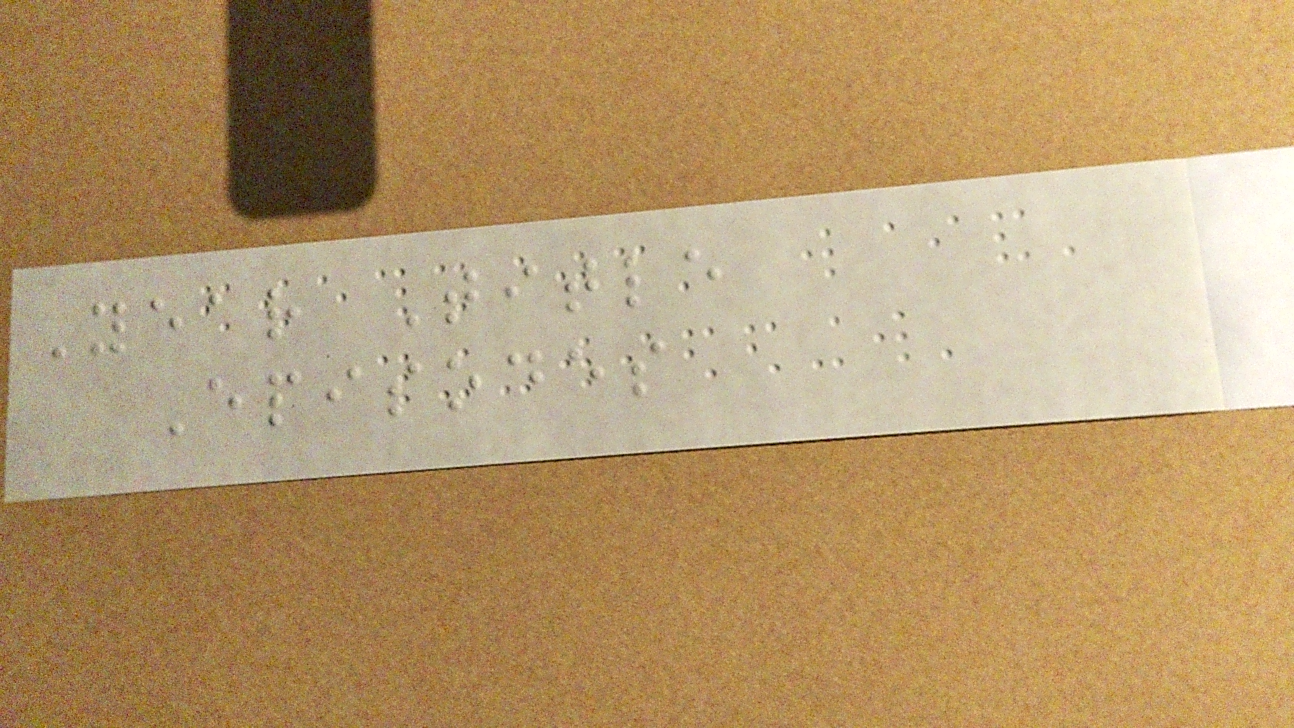Year Title
Episodes
